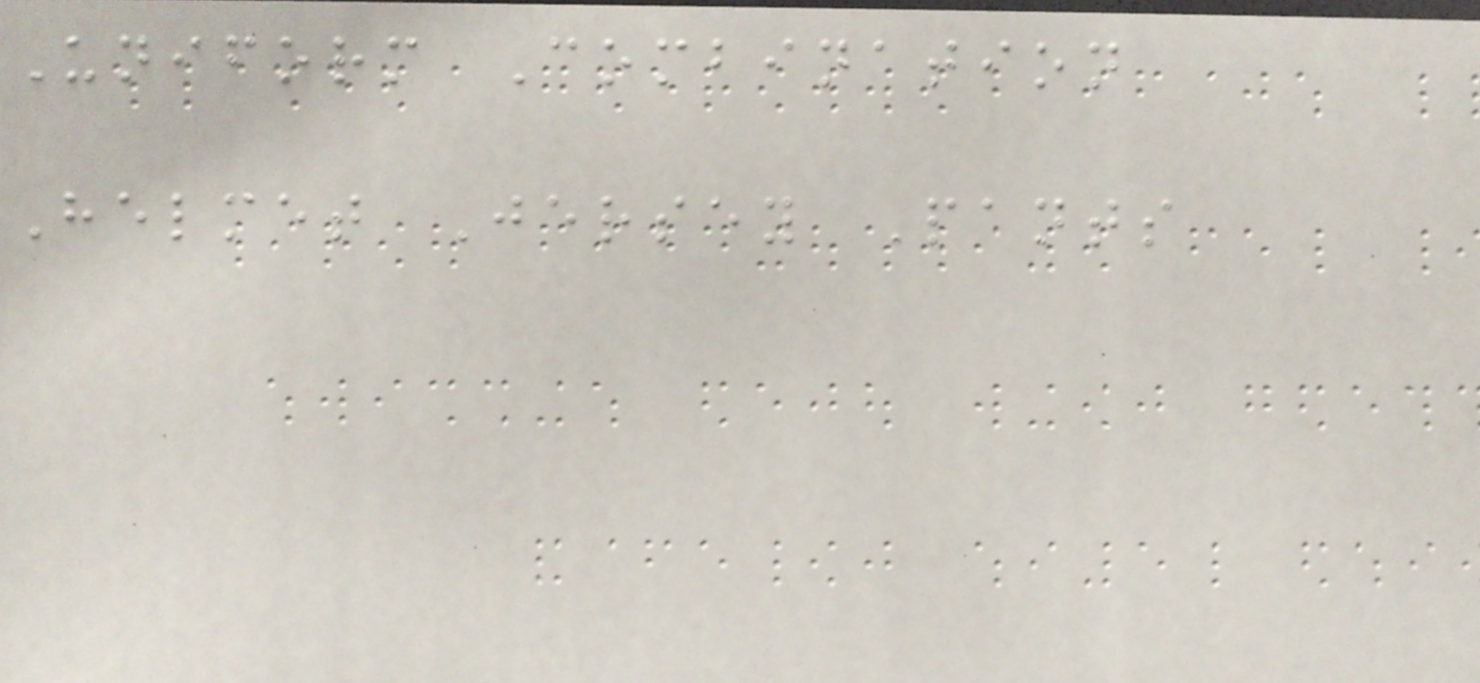Uniform Combination
Helmet Jersey Pants
